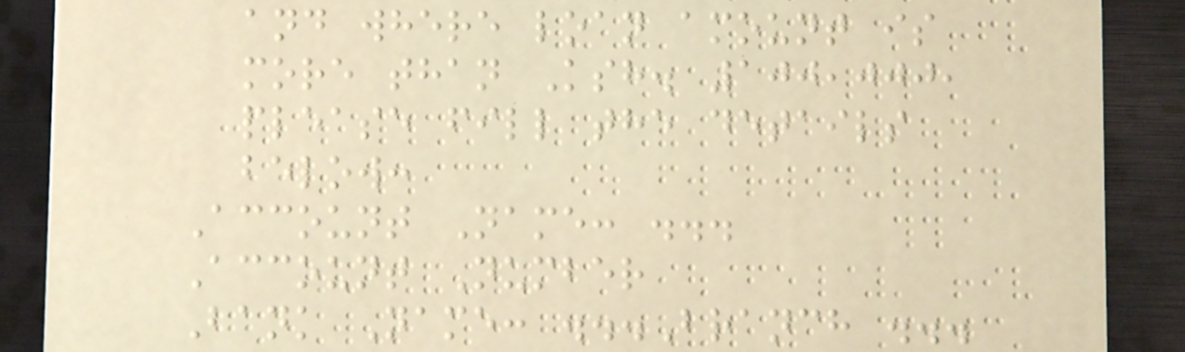and where loan amount is
more than Ksh. 100,000,
please fill the details
below:
Account Name: ...
Account Number
Bank Name: ...Branch ...
